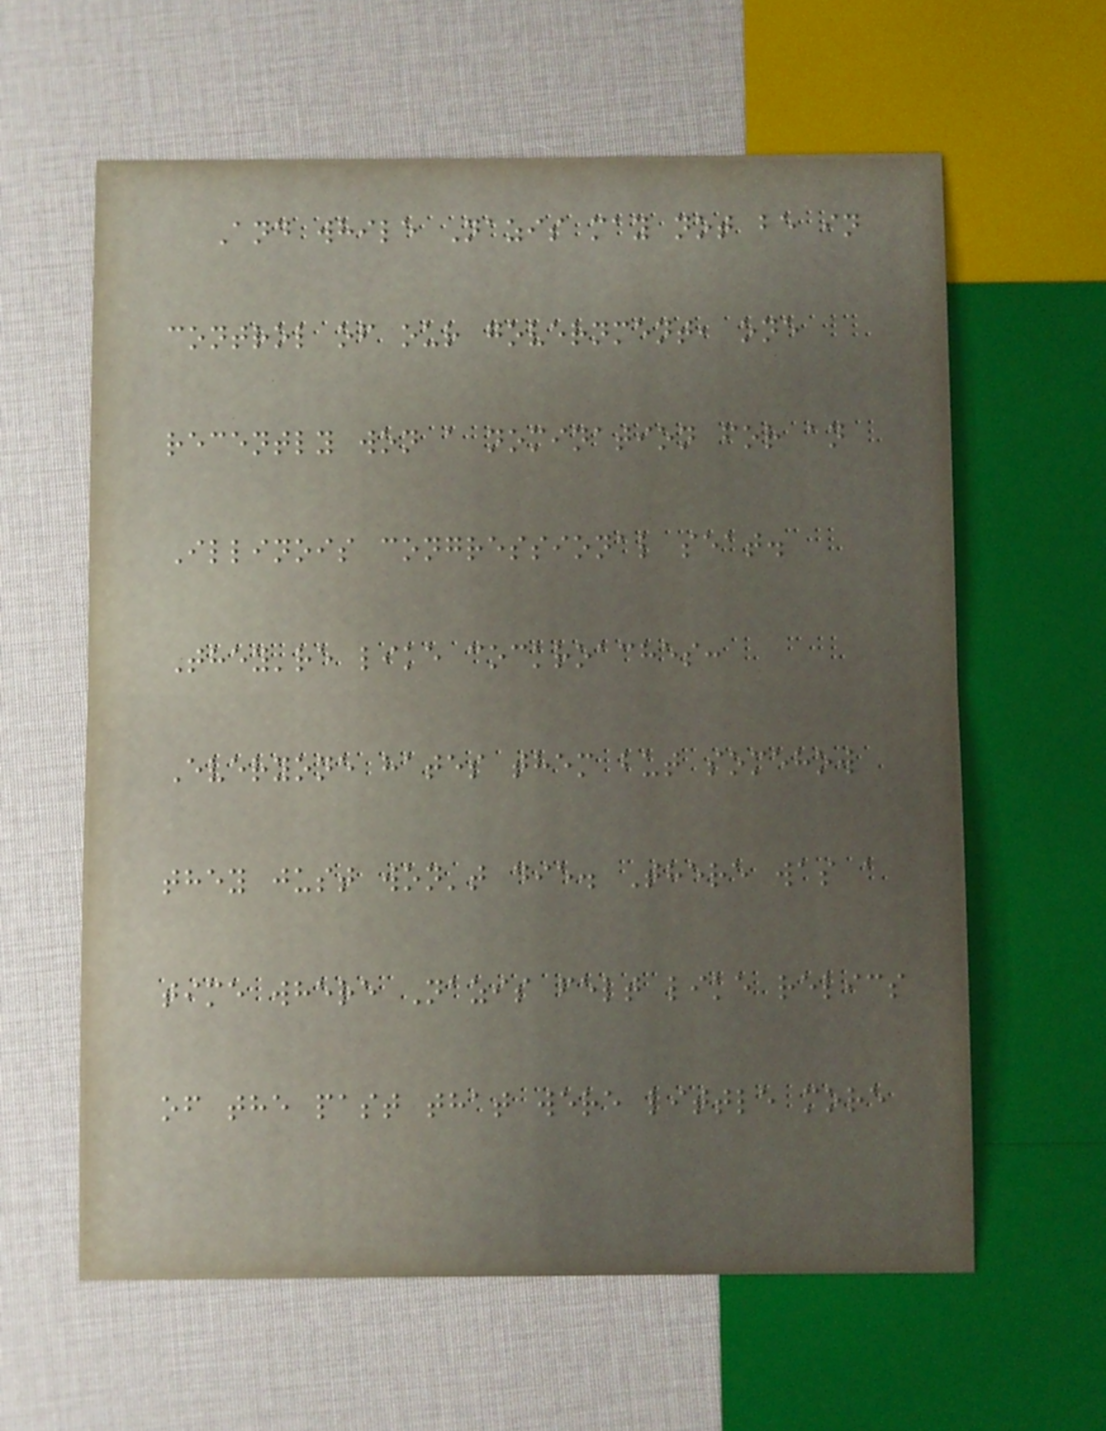And while Nazis may not be in
control of our government, one
recently won a nomination for an
Illinois congressional seat.
They're like cockroaches:
Everyone hates them but somehow
they just won't die. There was a
time where Nazis felt like relics
of the past that were little more
